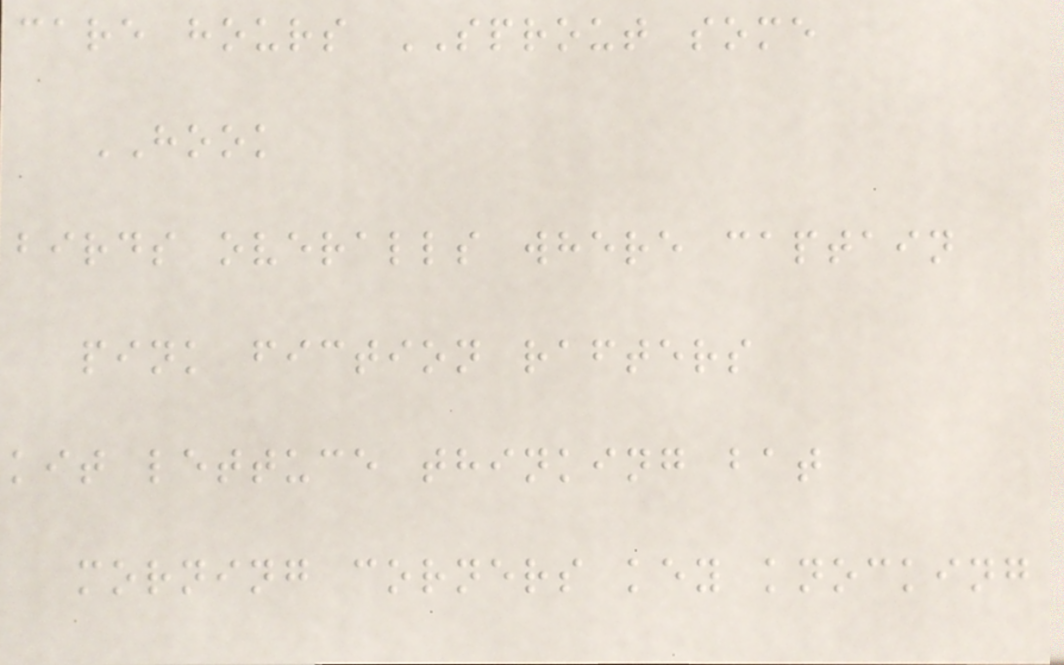care hours SPROUT some
HOOK
birds overalls where captain
pink fiction rafters
kit lettuce thinking bat
morning corners key knocking
